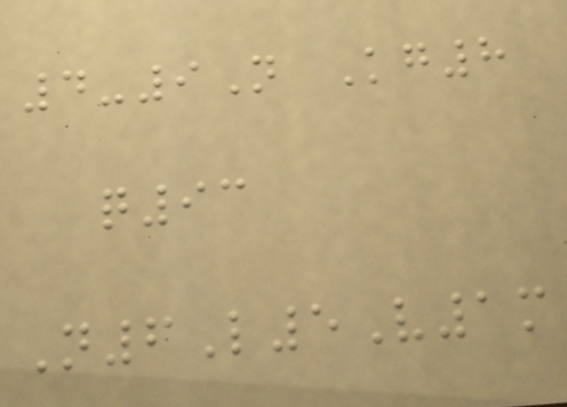4-9N Kg8
q93
N6L5V1m
